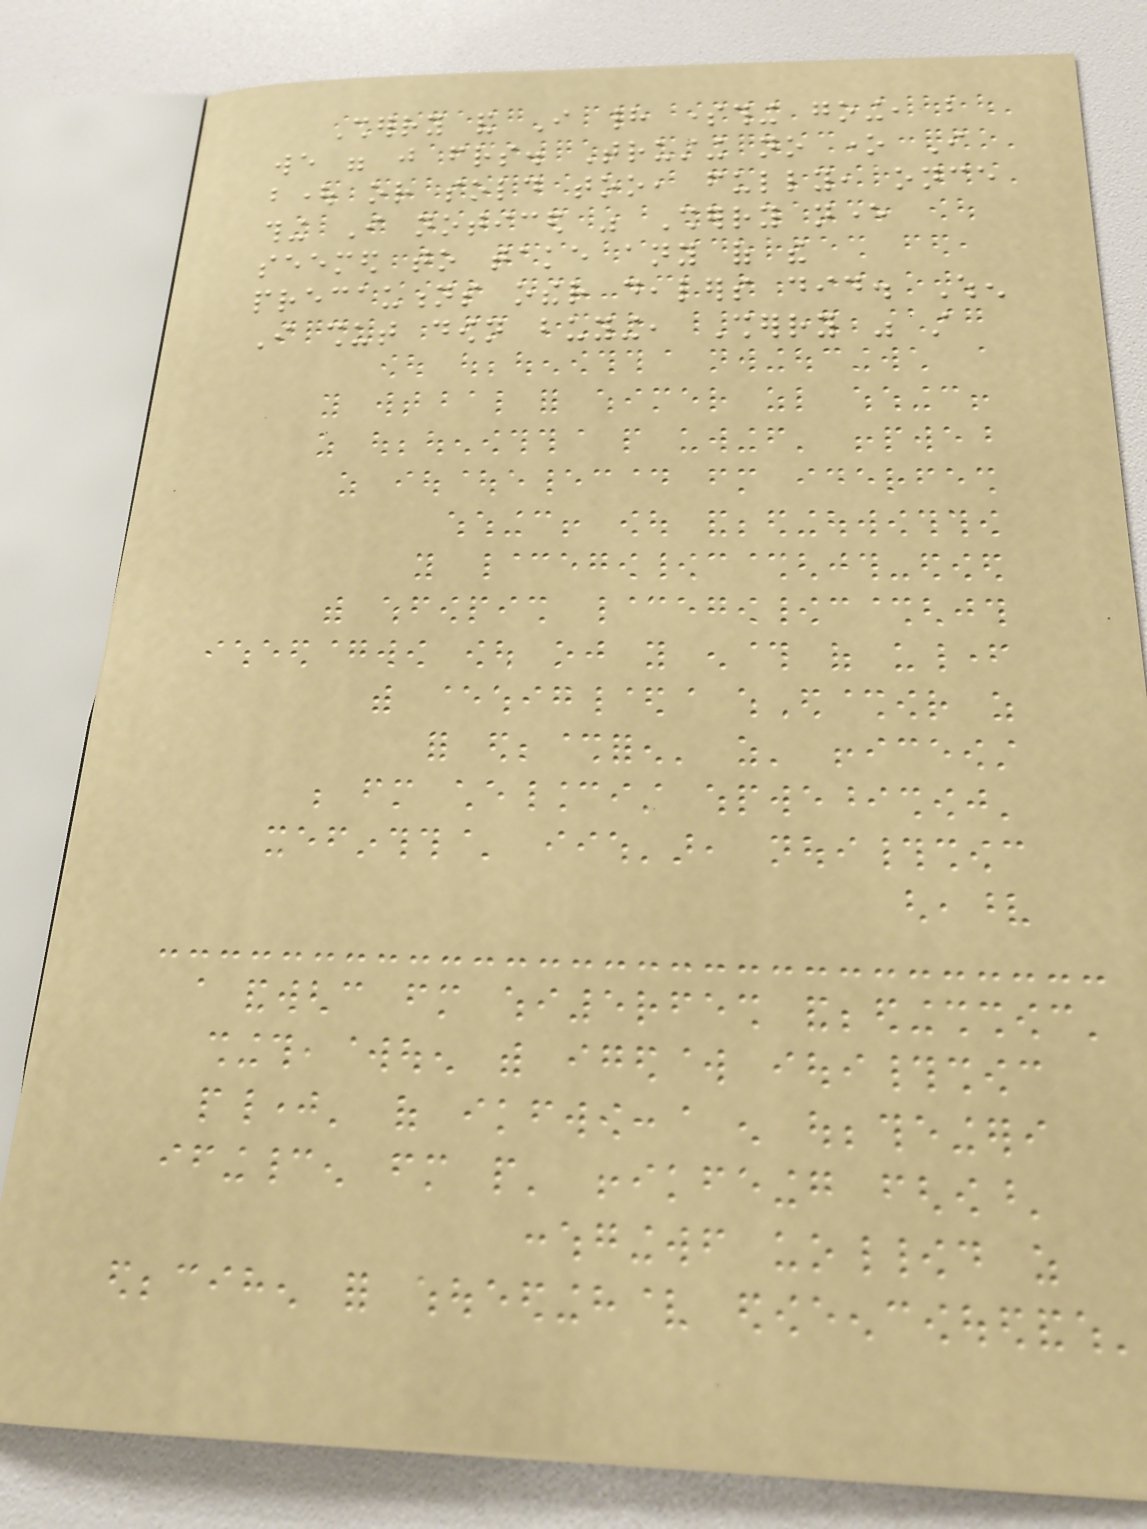Sherry and I had something going, but
we were just friends. Trusting no one I
bought or sold too, fully, once
thing I noticed was Sherry never
seemed to take any of the
precautions other dealers did. When
I shut down buying, Sherry was still
